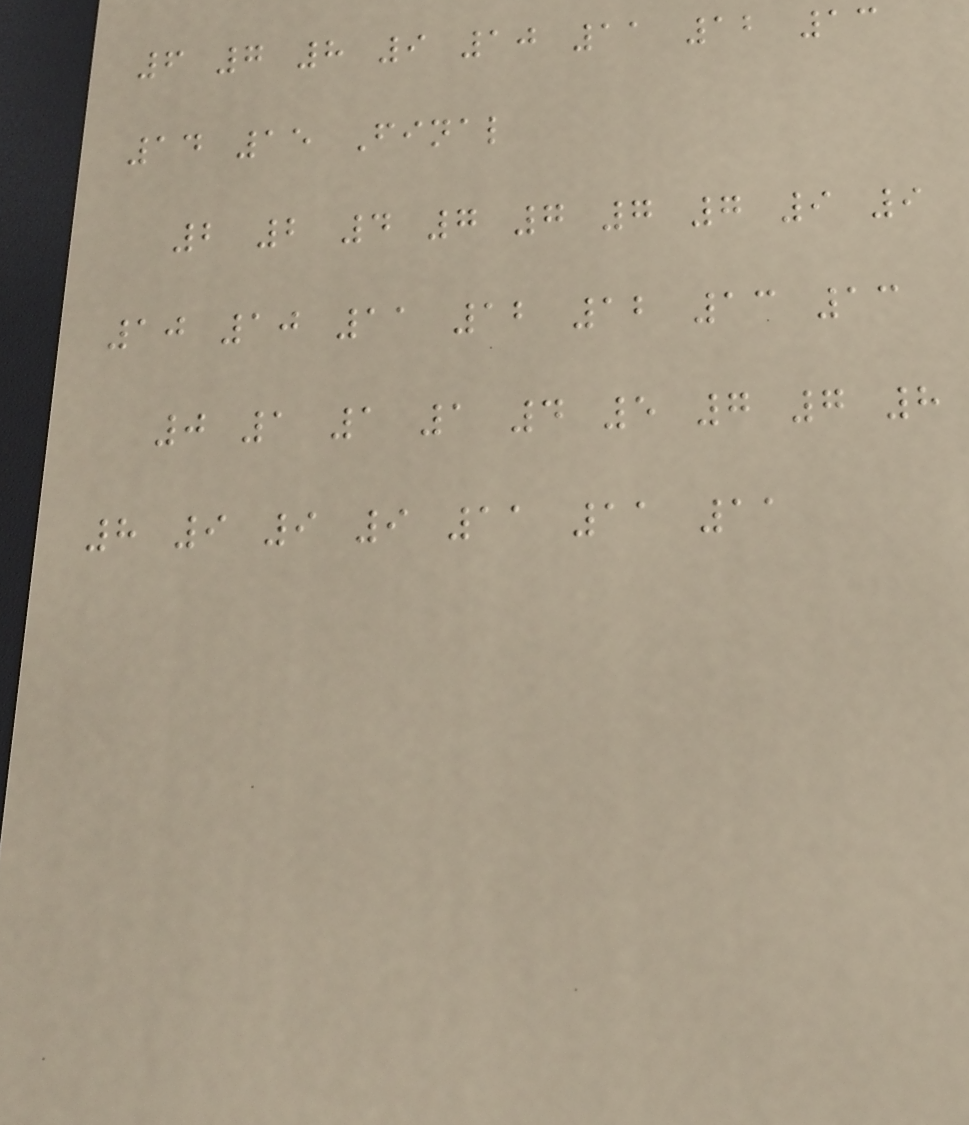6 7 8 9 10 11 12 13
14 15 Final
2 2 4 7 7 7 7 9 9
10 10 11 12 12 13 13
0 1 1 1 4 5 7 7 8
8 9 9 9 11 11 11
